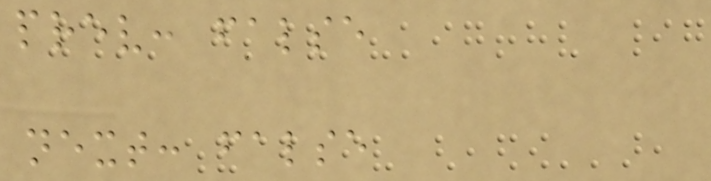prev: false
next: false
